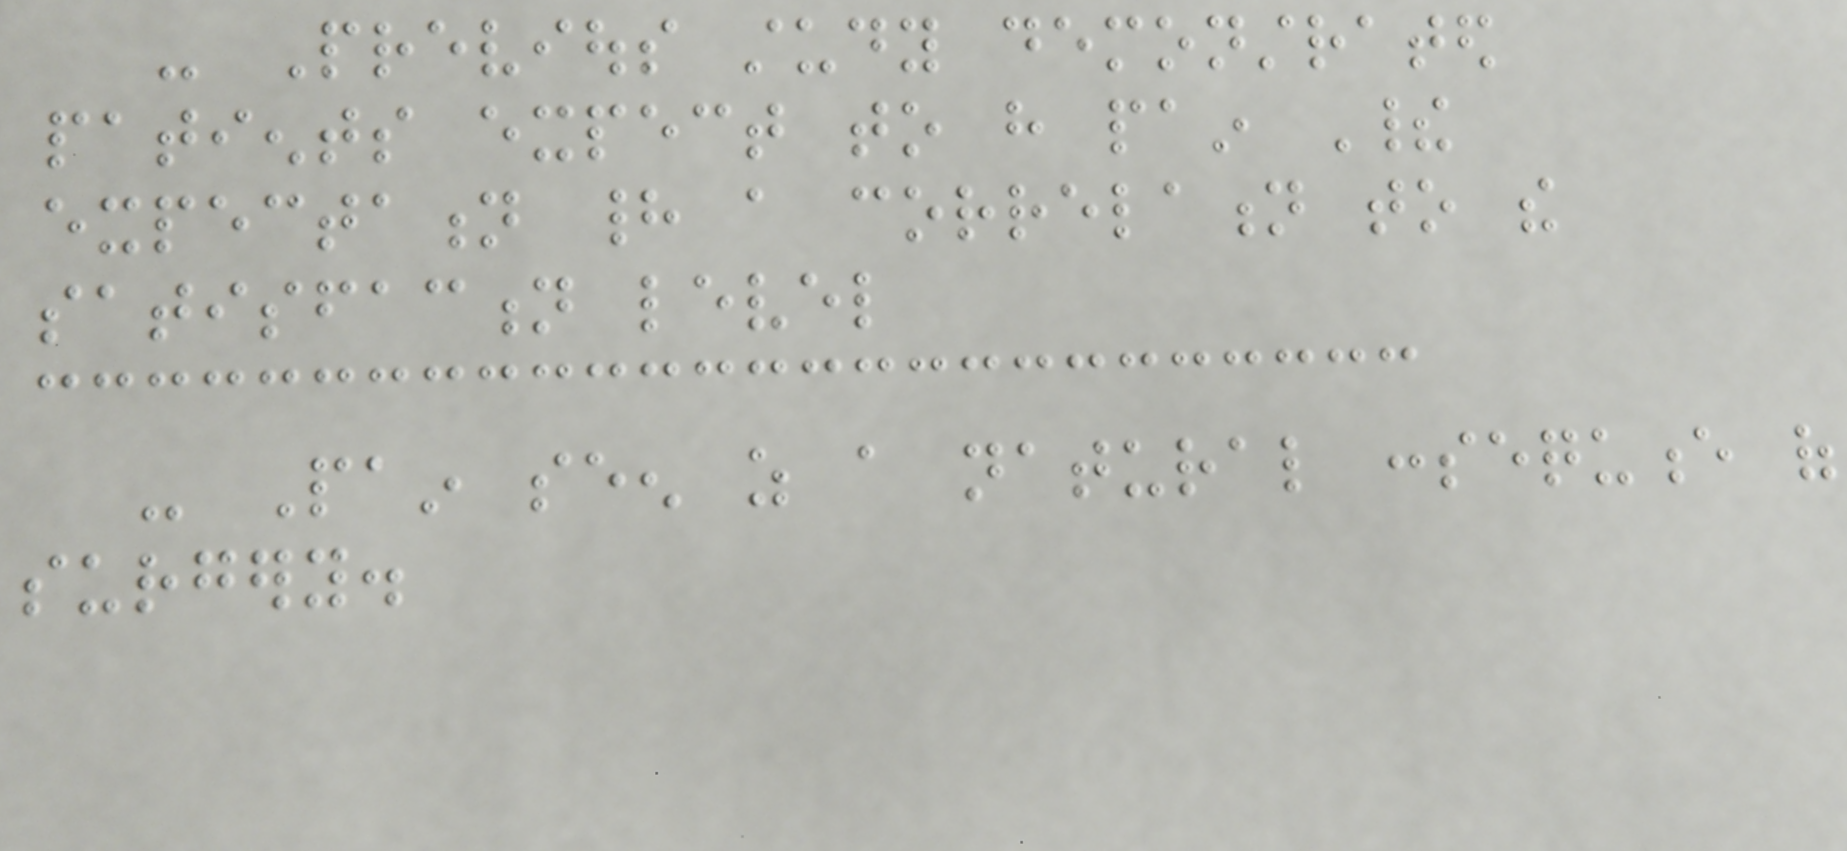- Previous study demonstrated
patients expect to have pain Their
expectation had a correlation to the
satisfaction level
- Pain seen as a natural consequence of
surgery.
